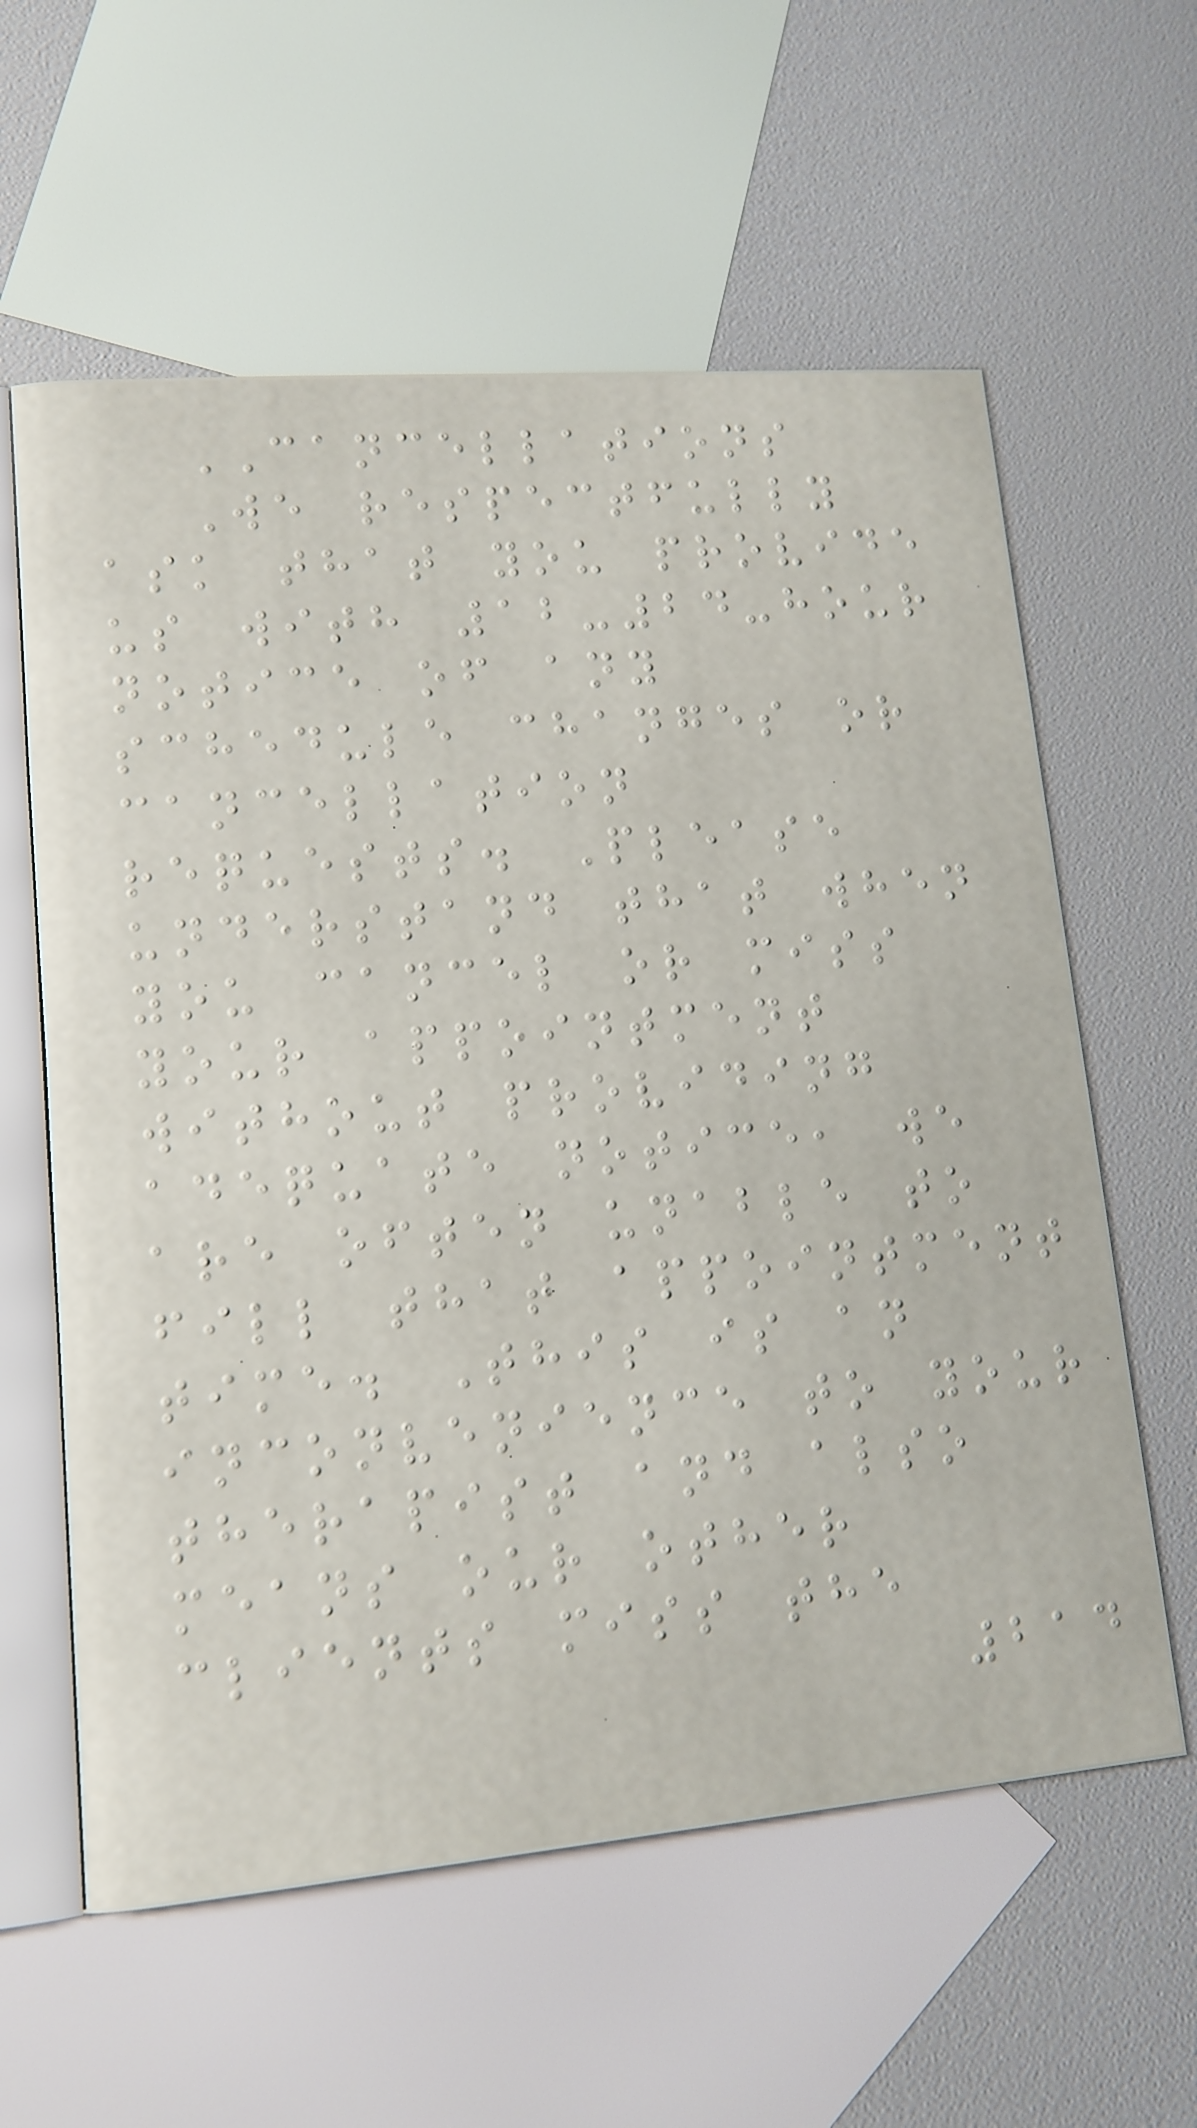CANCELLATIONS
We respectfully
ask that you provide
us with 12-24-hour
notice of any
schedule changes or
cancellation
requests. Please
understand that when
you cancel or miss
your appointment
without providing
adequate notice, we
are often unable to
fill that appointment
time. This is an
inconvenience to your
therapist and also
means our other
clients miss the
214
